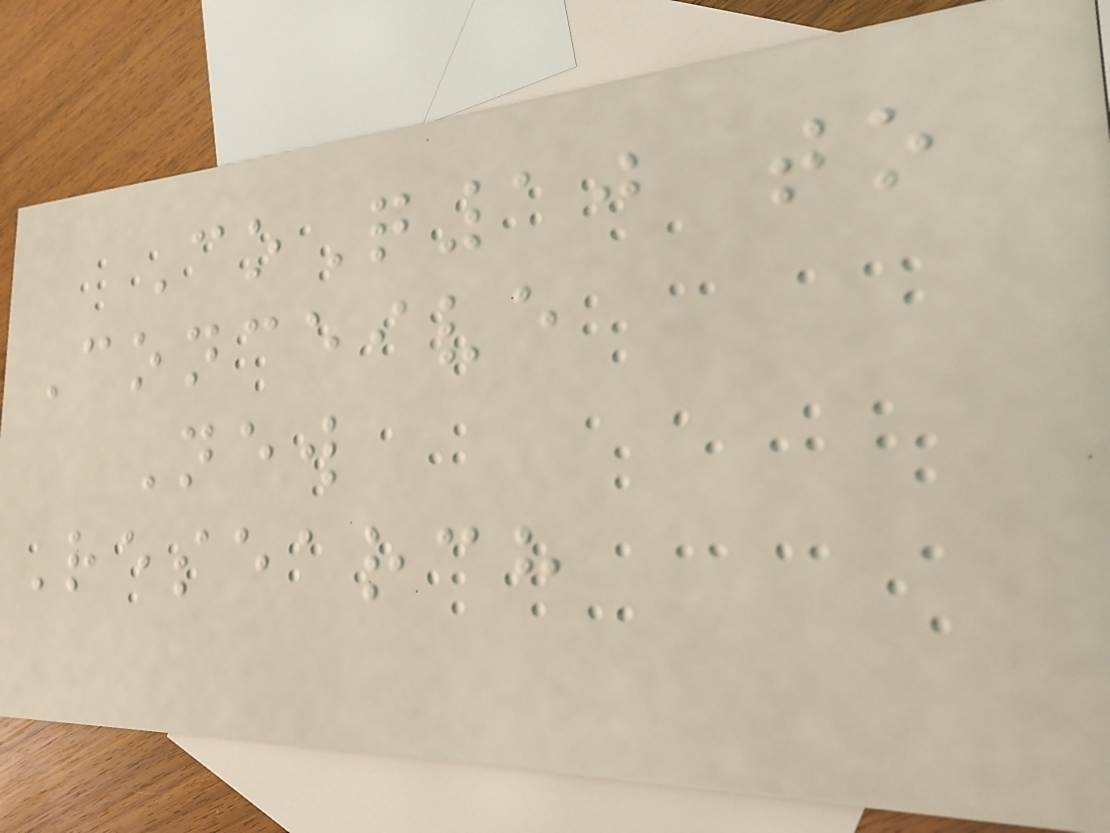CoQ10 to
Conceive
New
Research
